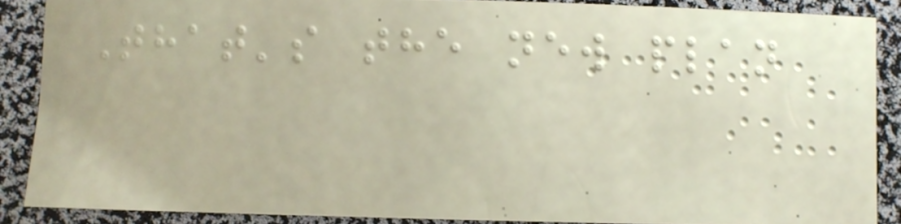That's the new plan
